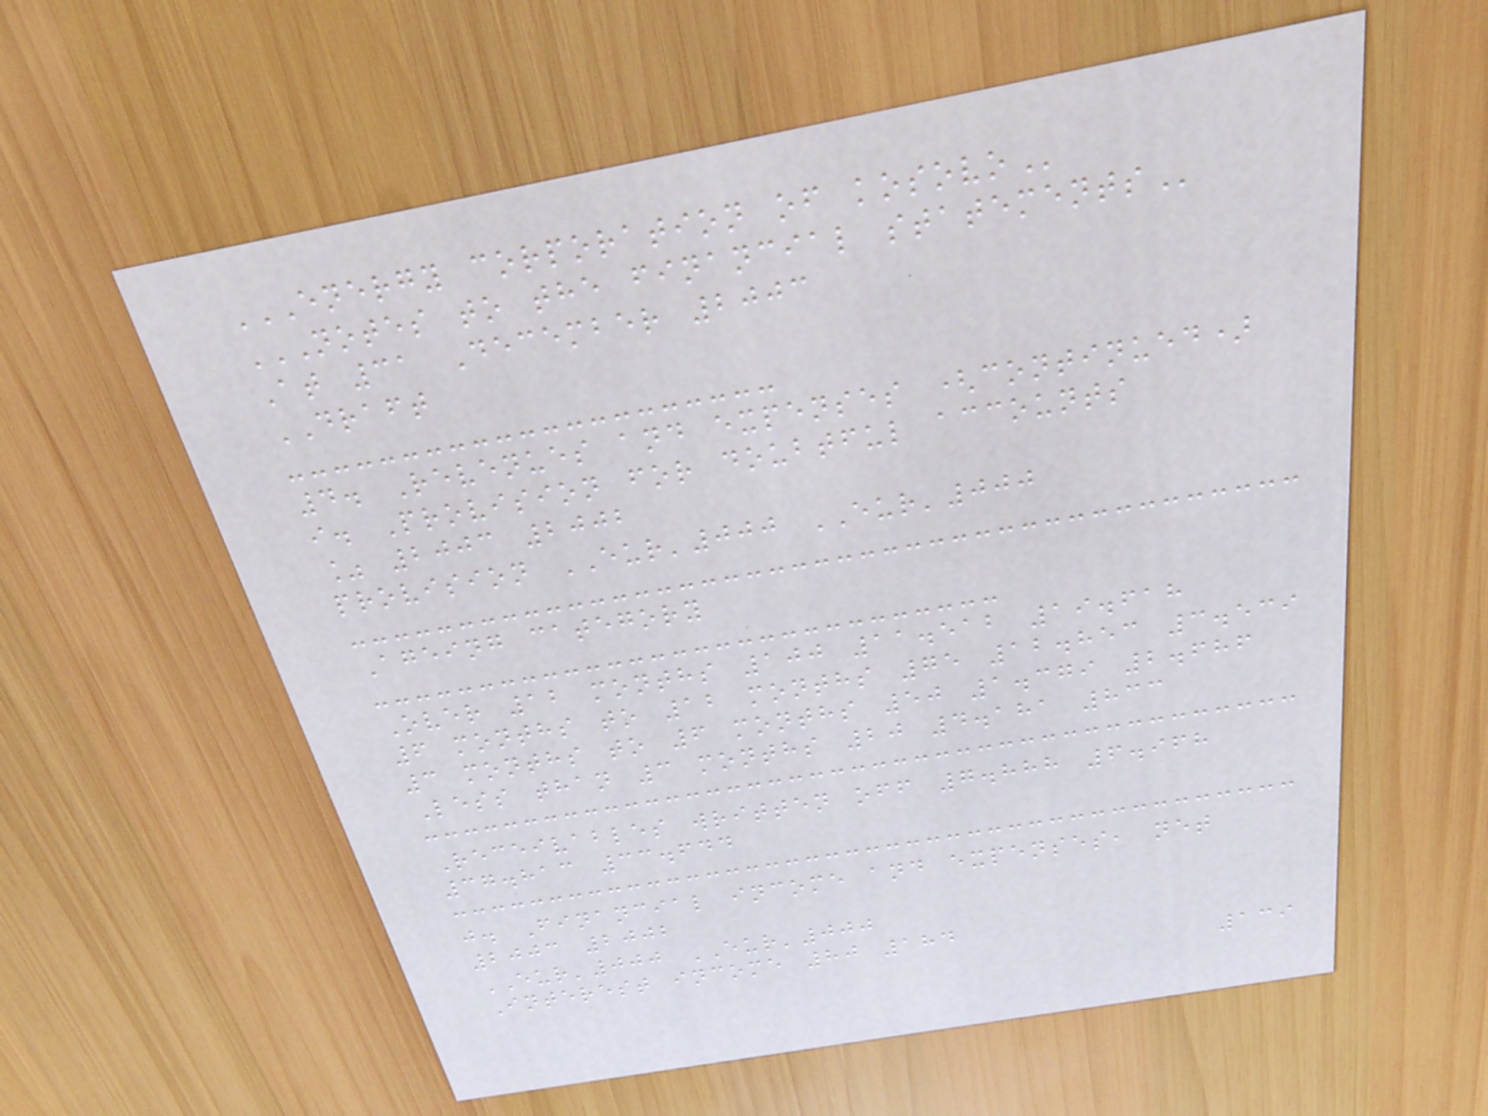ENERGY CORPORATION OF KOSOVO
NOTES TO THE FINANCIAL STATEMENTS
At 31 December 2003
DRAFT
4. Revenues and expenses (continued)
i. Provision for doubtful accounts
% 2003 2002
provision EUR'000 EUR'000
Ageing category
Over 12 months 100 11.512 19.618
6 months to 12 months 75 12.853 3.539
3 months to 6 months 50 1.379 2.686
Less than 3 months 20 4.181 833
Receivables written off 7.888 6.968
37.813 33.644
j. Financial income and expenses, net
2003 2002
EUR'000 EUR'000
Interest income 80 184
139
